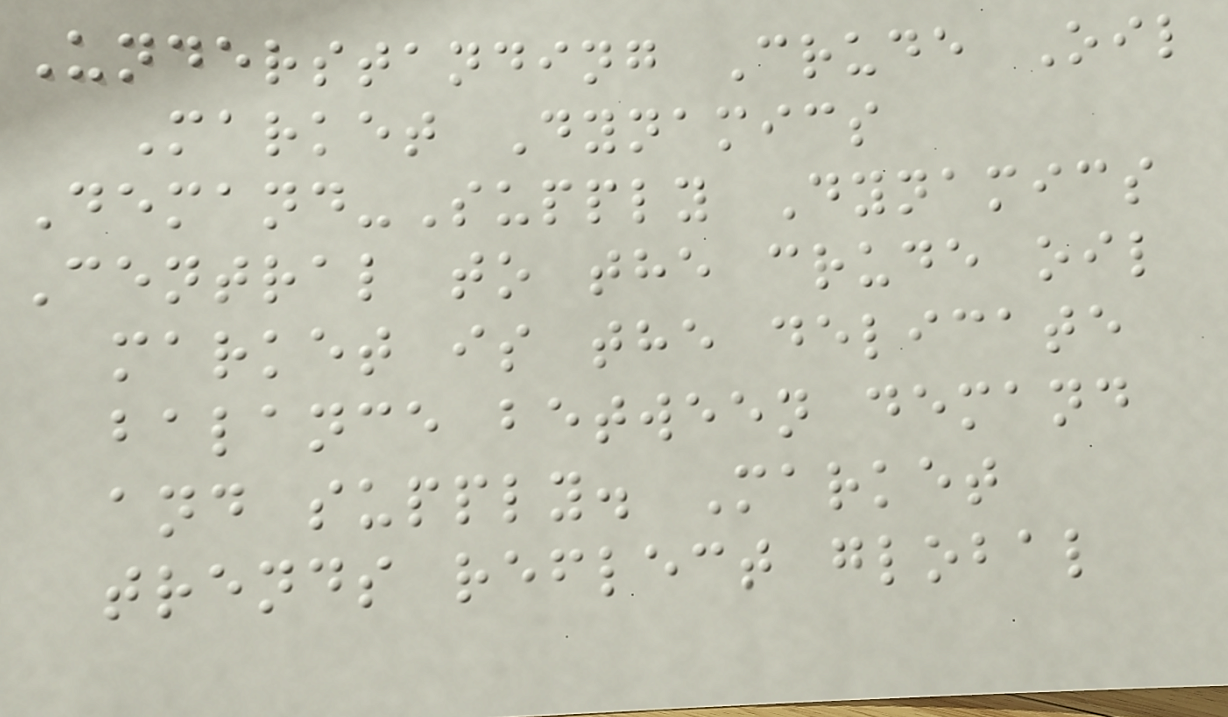Understanding Crude Oil
Market Dynamics
Demand-Supply Dynamics
Central to the crude oil
market is the delicate
balance between demand
and supply. Market
trends reflect global
